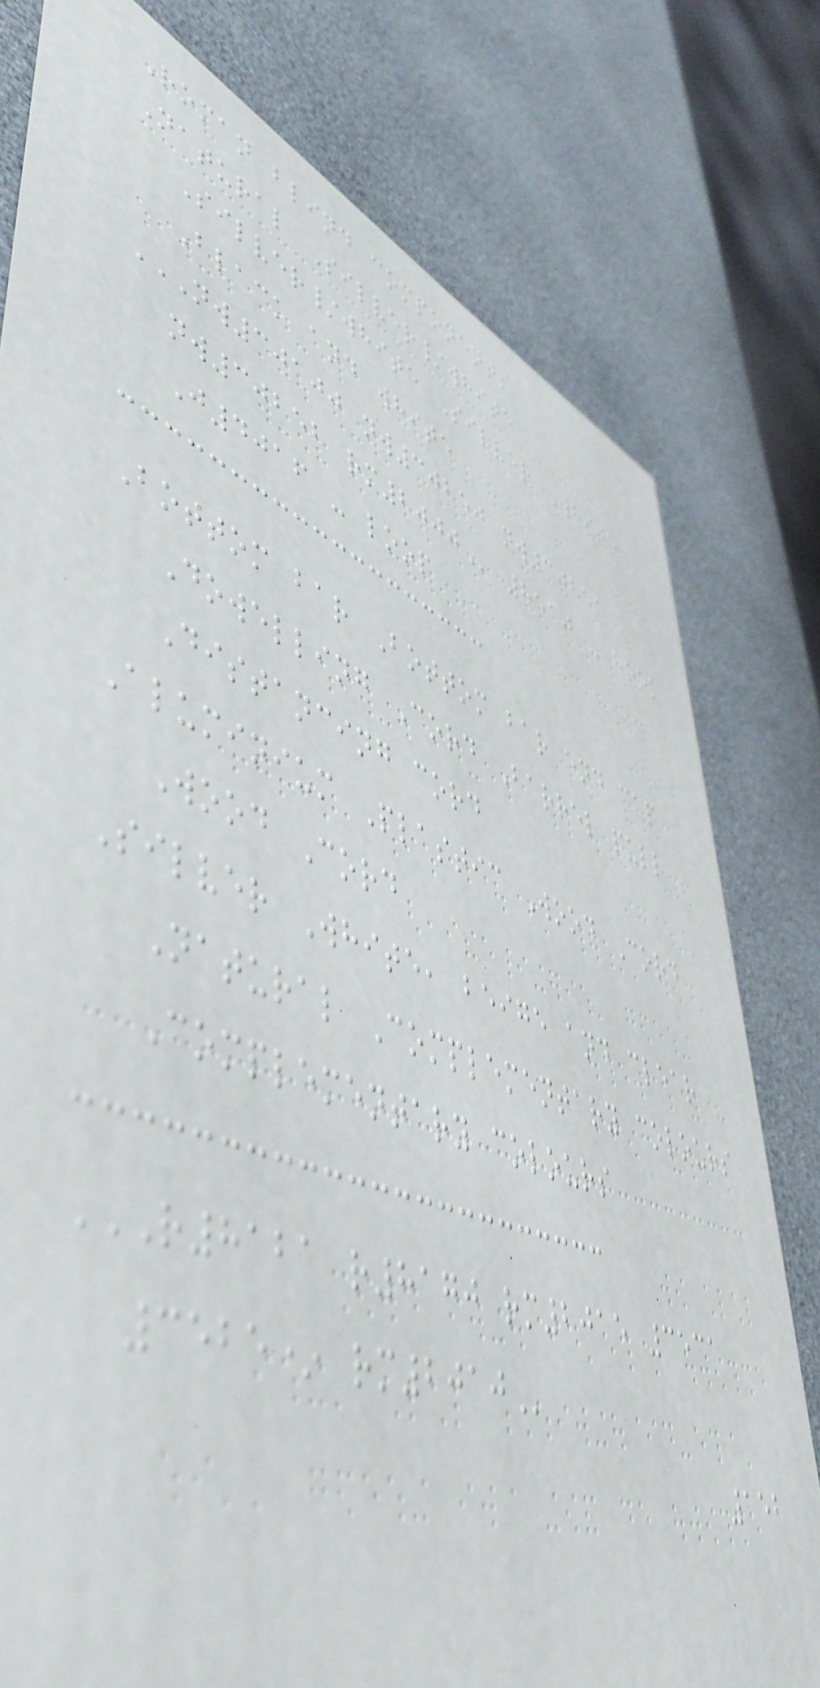Roman blind components
Natural Silver/white
Silver/white Silver White
Black and white
NW30100 NW30250 NW30251
NW30252 RM2000 8510 - hook
J4016 - loop
Bottom bar Bottom bar end cap
Dowelling Cord Barrel pull
Distancing cord
Aluminium Plastic Wood Cord
Wood Cord
Silver White, beige and clear
Natural Complementary colours
Complementary colours
R8121 R8170 RM2015 3531
3525* RM2010
152
